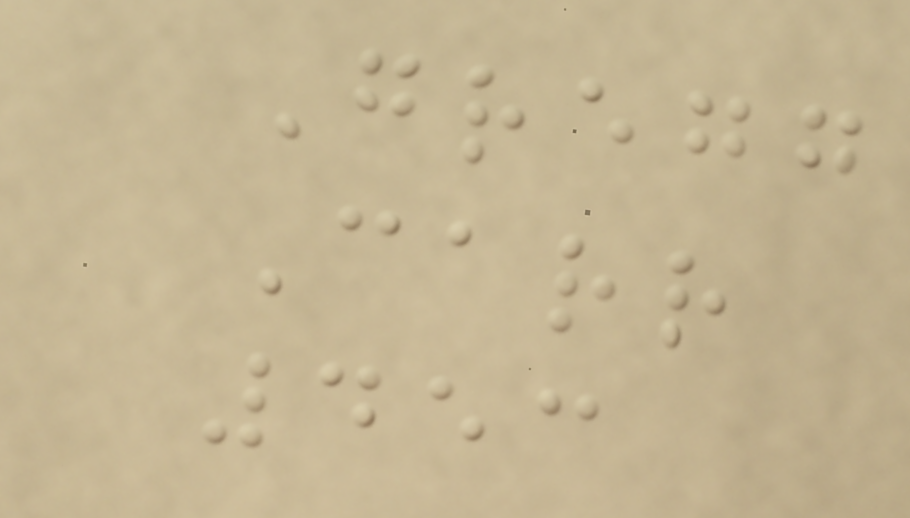Gregg
Carr
453
